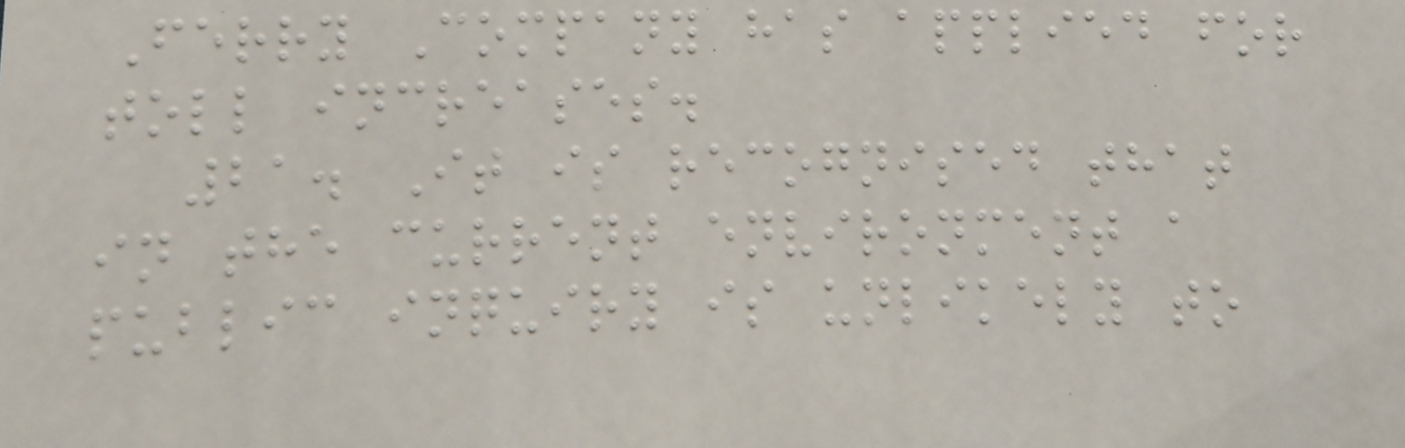Ferry Company has applied for
toll increases.
21. It is recognised that
in the current environment a
public inquiry is unlikely to
